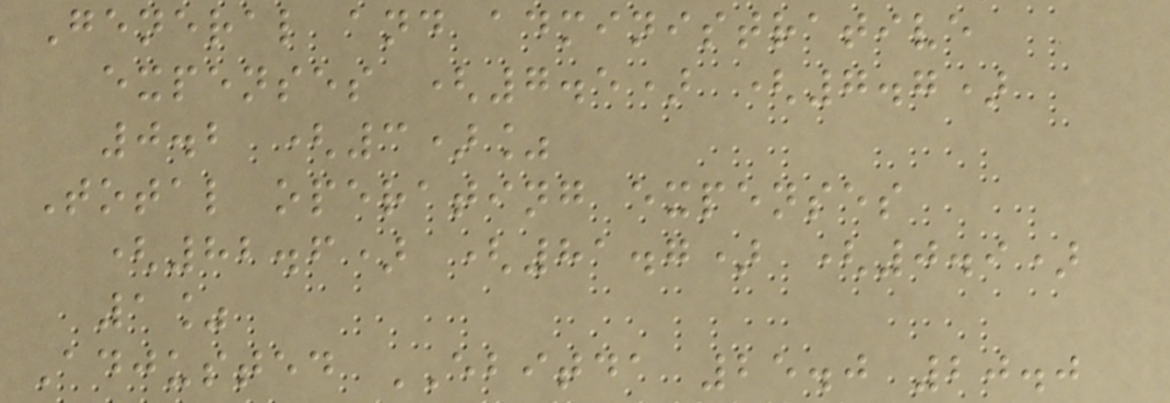General and administrative
expenses (7.5) (7.7)
0.2 (3)%
Total operating expenses
(82.6) (81.7) (0.9)
1%
Adjusted EBITDA 25.0 20.0
